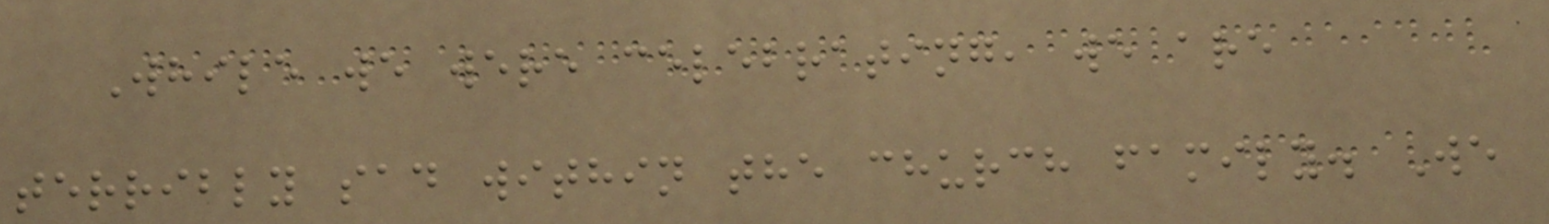While we were celebrating, we are
terribly sad within the church family. We
